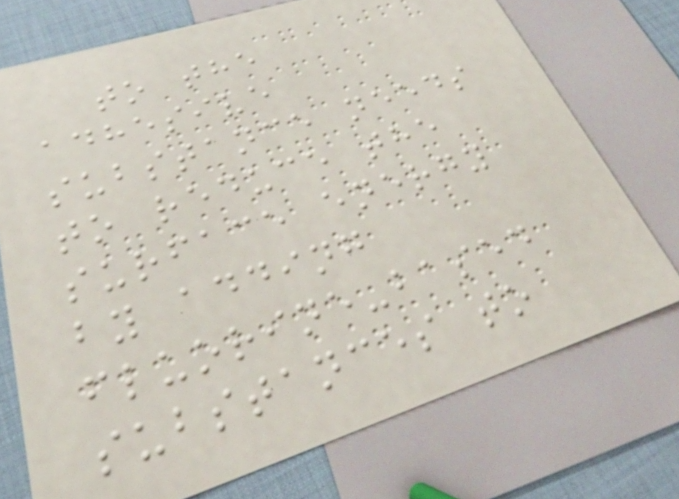to the
adhesive
substance needs
to reduce the
surface energy
by adding
fluorine-based
substances to
